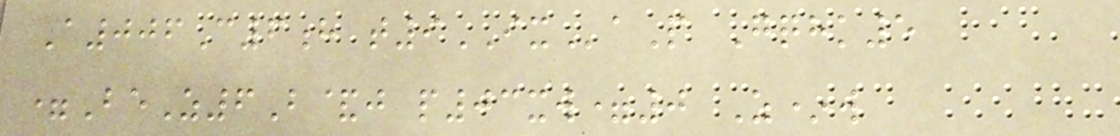A006C6h t9IXaP Gqhk5
=BeZ6B&j p03xw=0 Z*w
